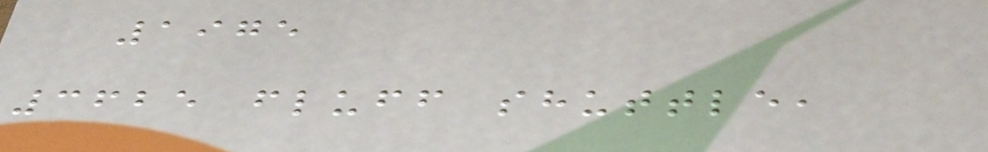1975
3625 fluff shuttle,
